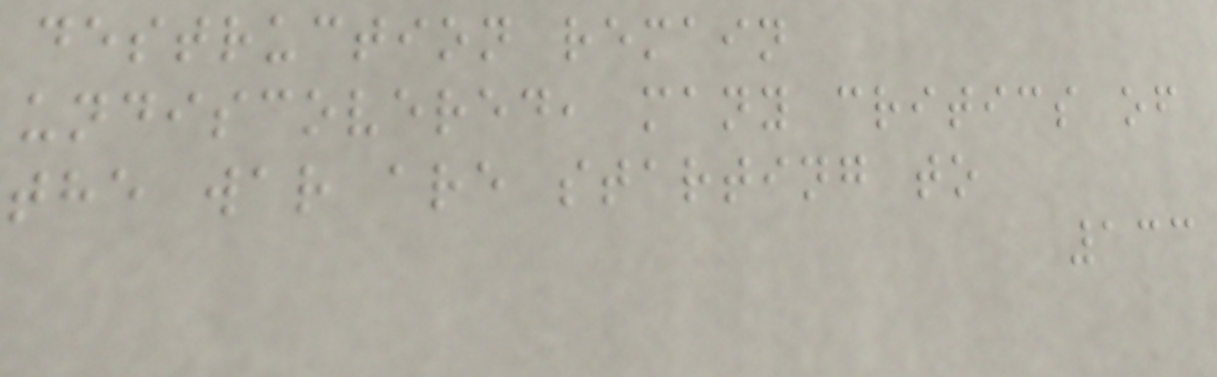destruction remain
undiscovered, many critics of
the war are starting to
133
